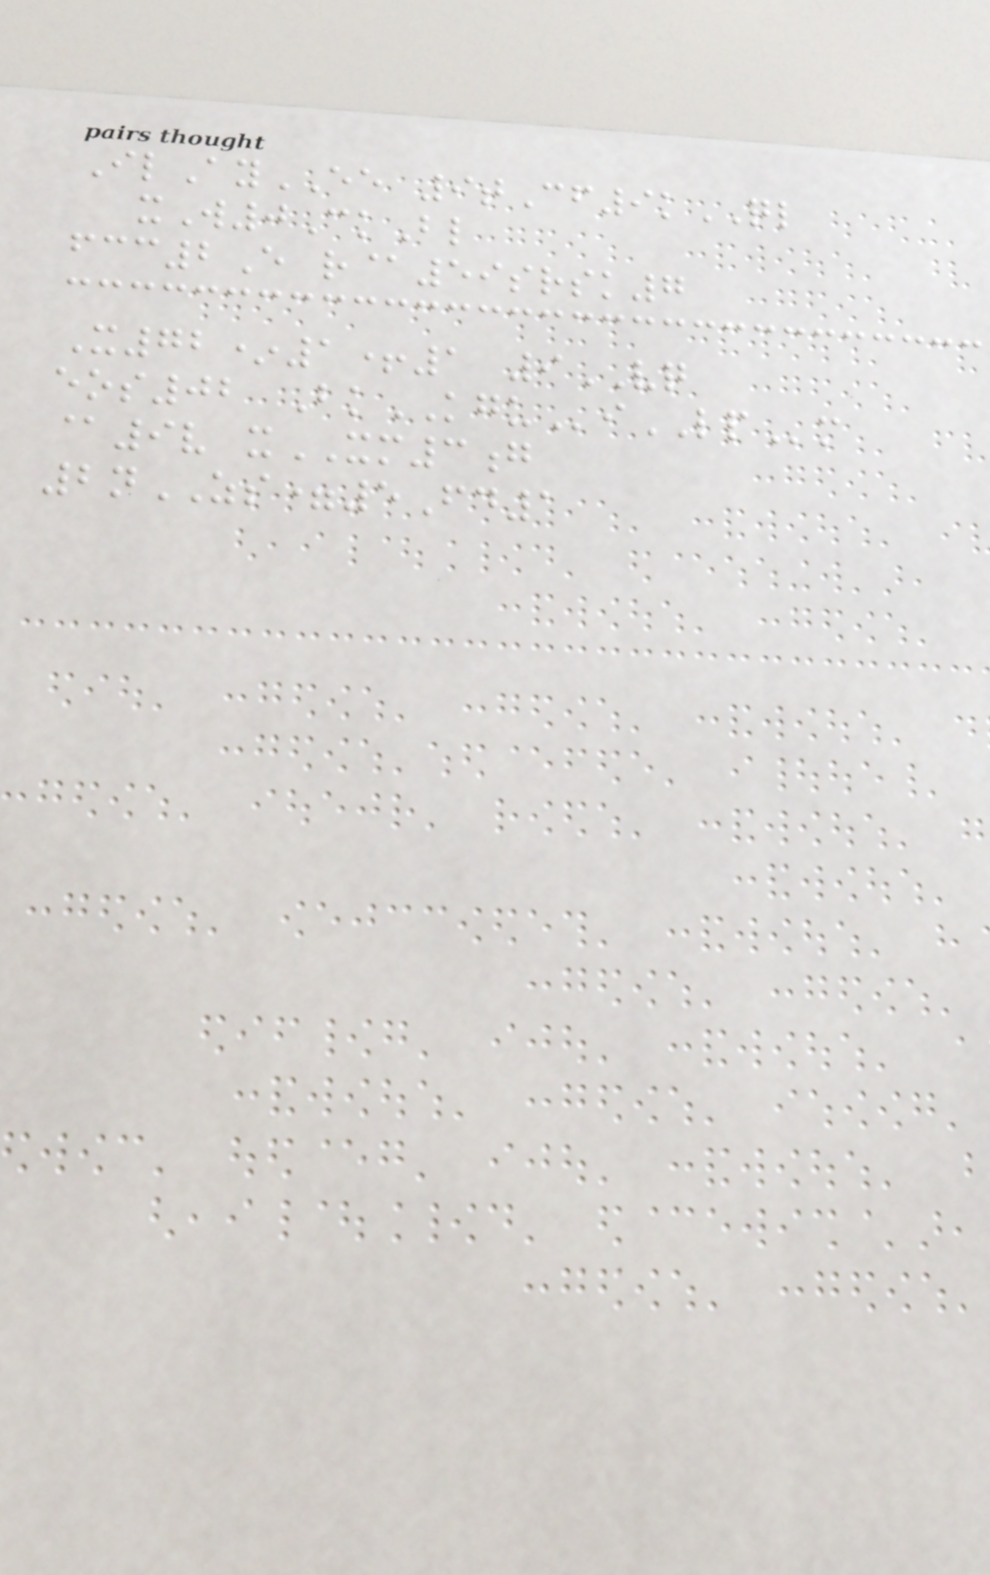IlAyEE 9tCf9kQL
xW0CkBl
fcc2E r@59srsk7
X72*1+1 9VQ
eos02 BkKGUiLPm
@9v xXM3g
2nZS=5Fd1
